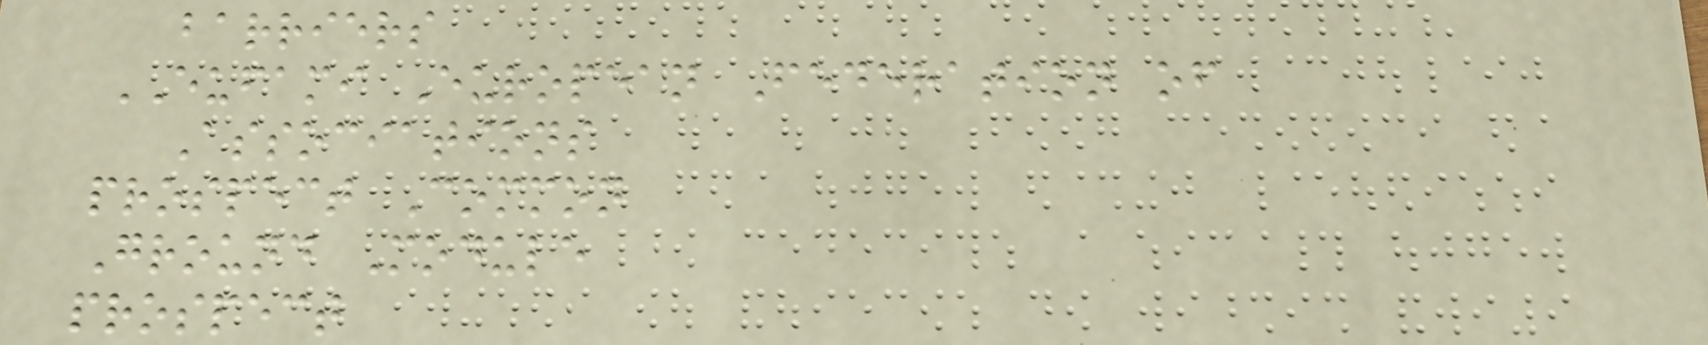barriers
EUFAMI European Federation of
Associations
prospect Common
Ground Module
prospect
